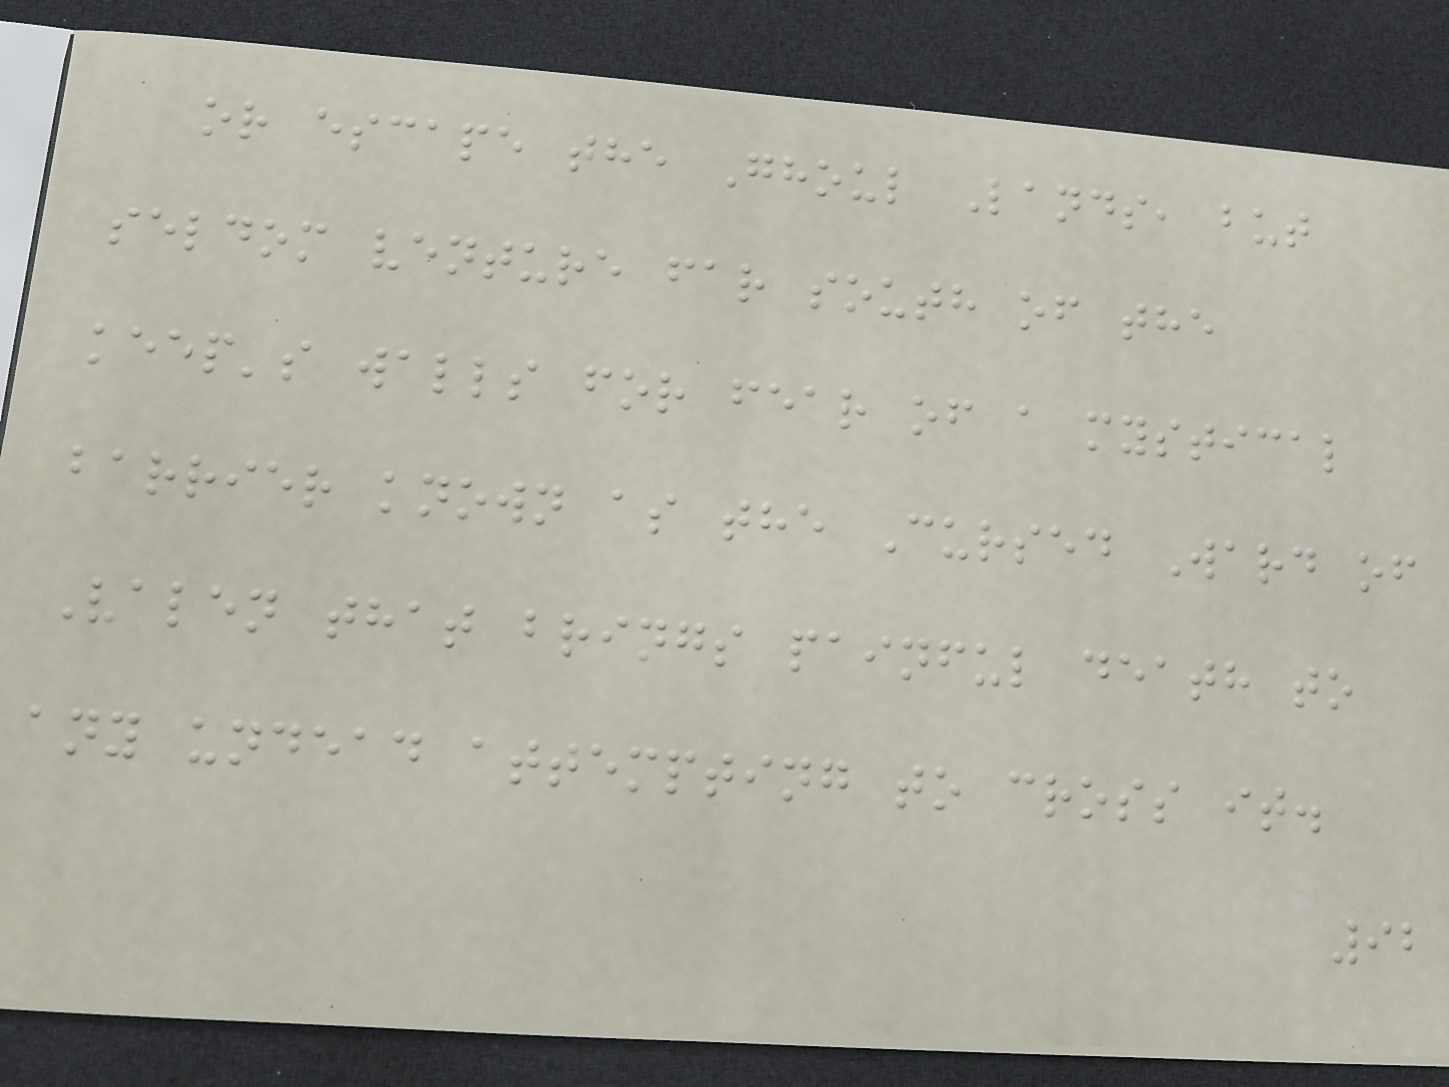or escape the Ghoul Lands, but
seldom venture far south of the
keep's walls for fear of a mystical
barrier known as the Cursed Ward of
Valen that brings painful death to
any undead attempting to cross it.
92
